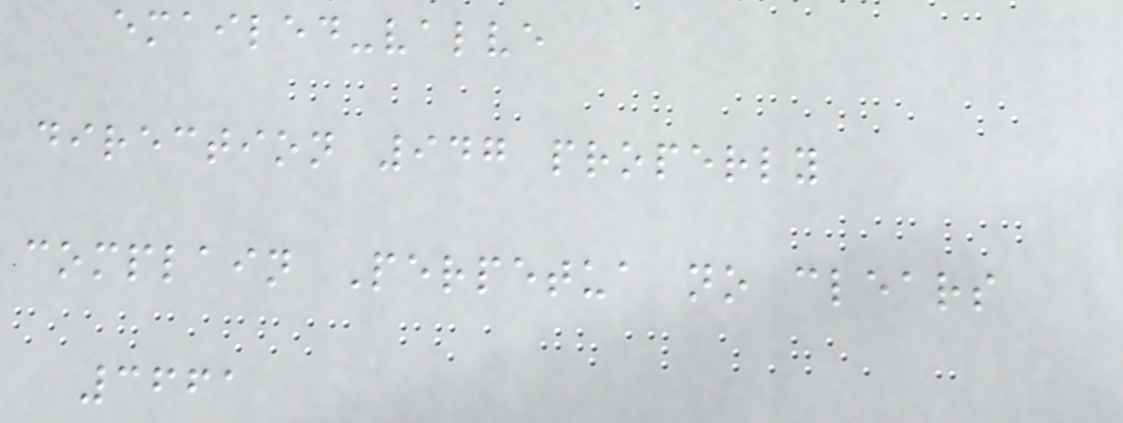emailed-valve
direction 947 properly
complain Perpetua no clears
3661
